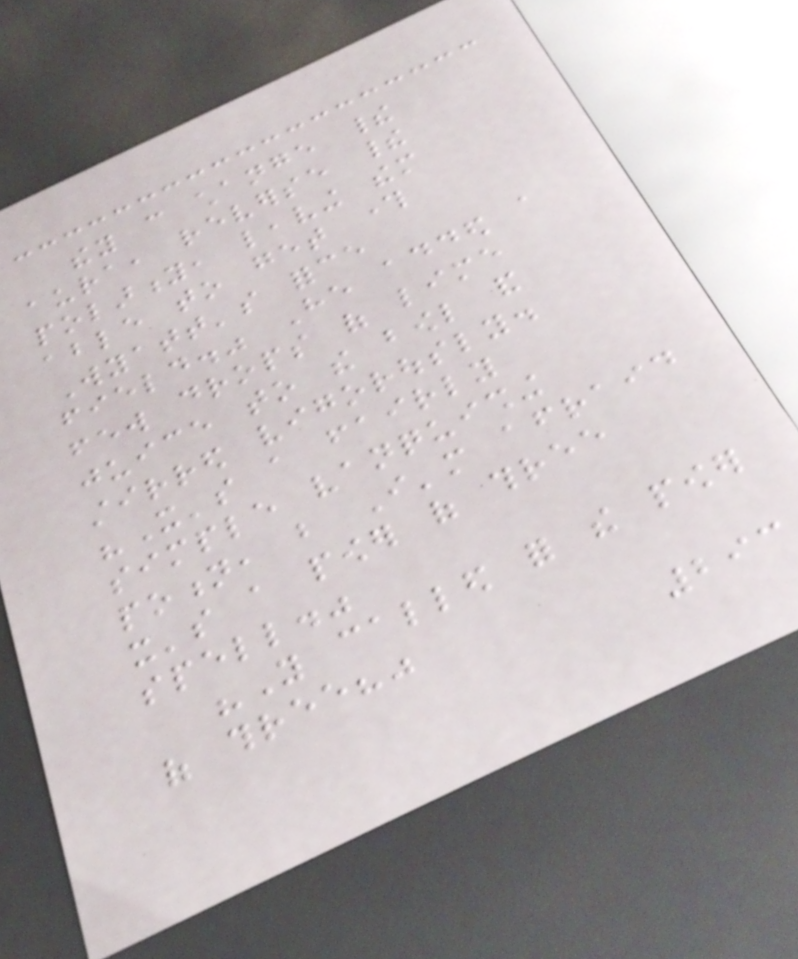they can change their
aura, reverse their
polarity, leaving them
able to get through
Wyatt's force
field." He added a
few drops of lime
juice to the bowl and
stirred vigorously.
"It's a fairly
simple vanquishing
potion, but I'm afraid
it's a power of three
spell."
"You called for the power
of three?"
293
